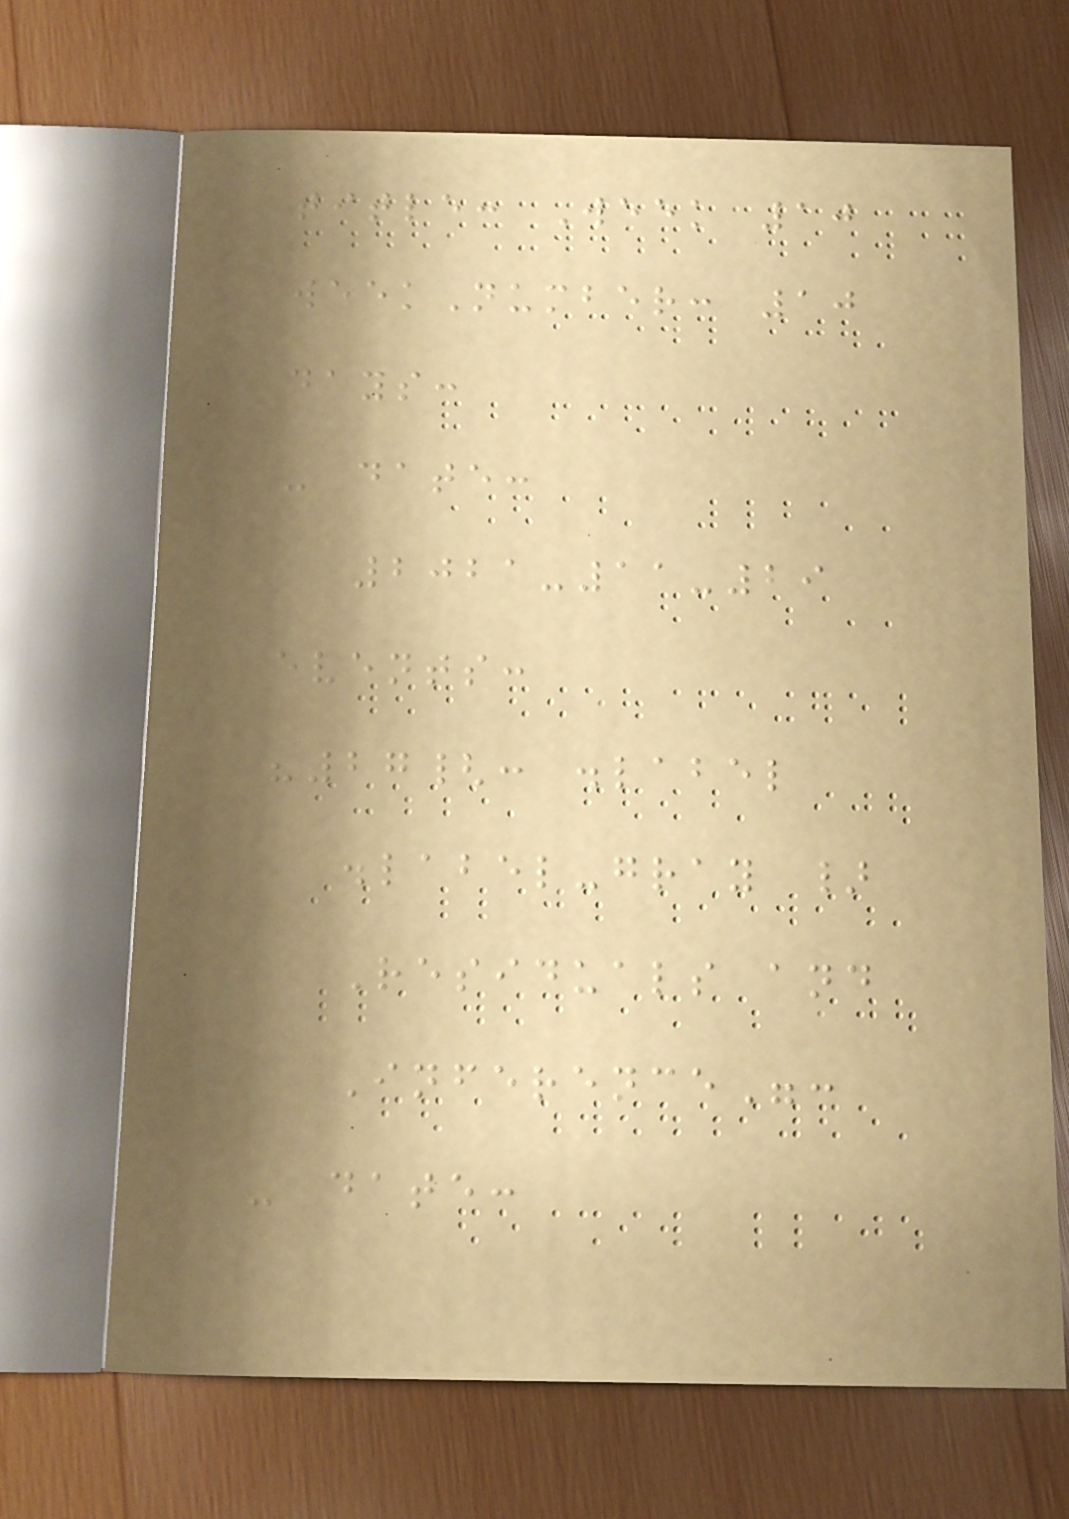title: Week 10
weekNumber: 10
days:
- date:
2021-11-29
events:
"27{: .label
.label-gray }
Residuals and
Inference":
- date:
